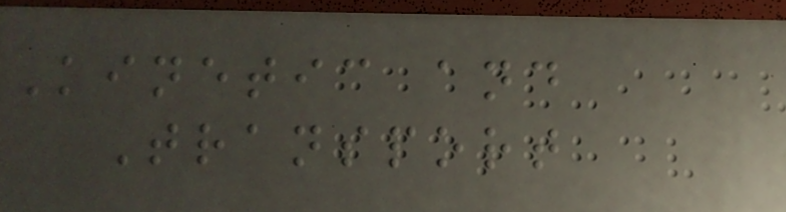Kinetic and
Transport
